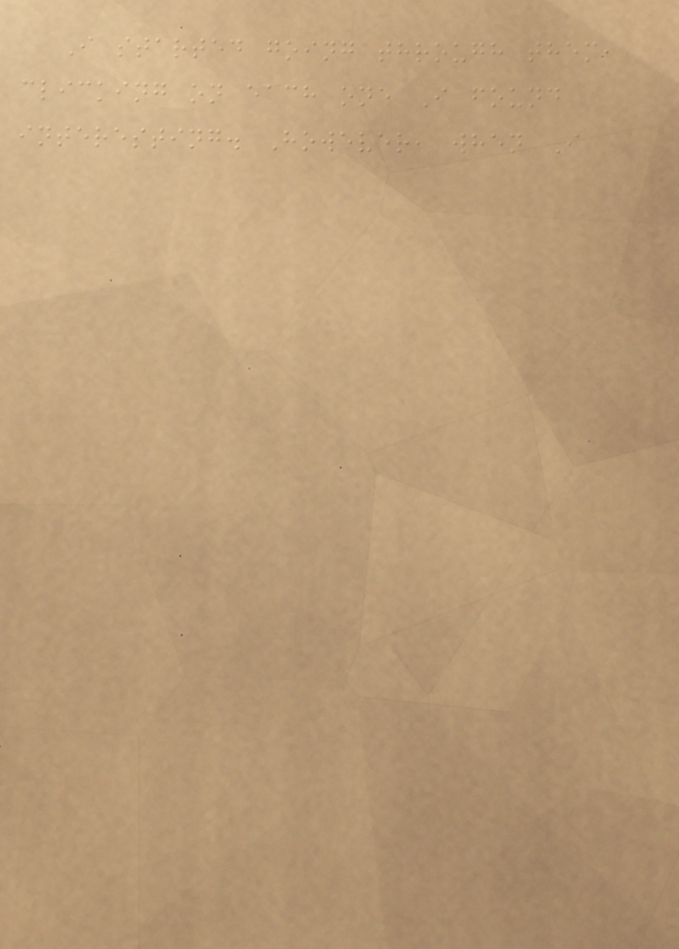I started going through them,
clicking on each one I found
interesting. However, when I
